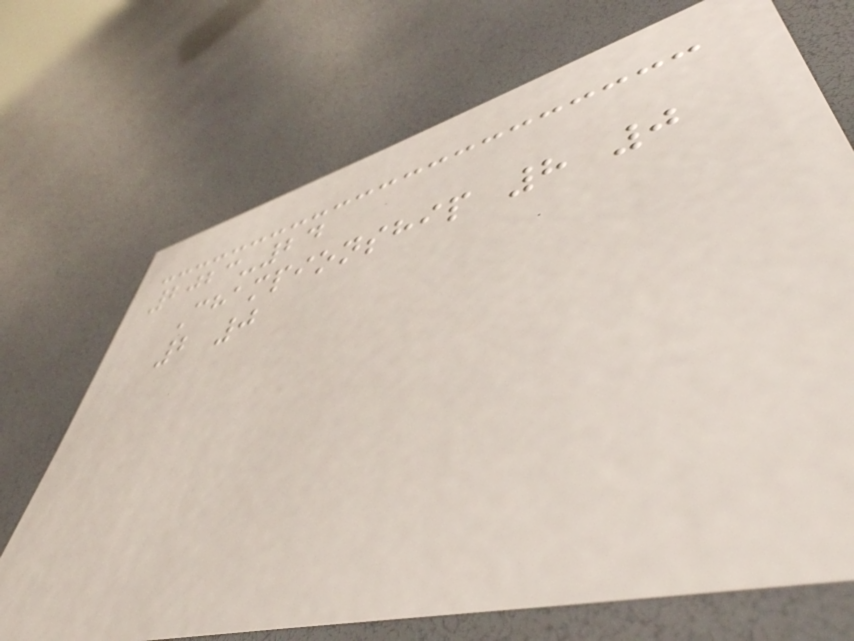2023-24
Championship 8 0
2 0
